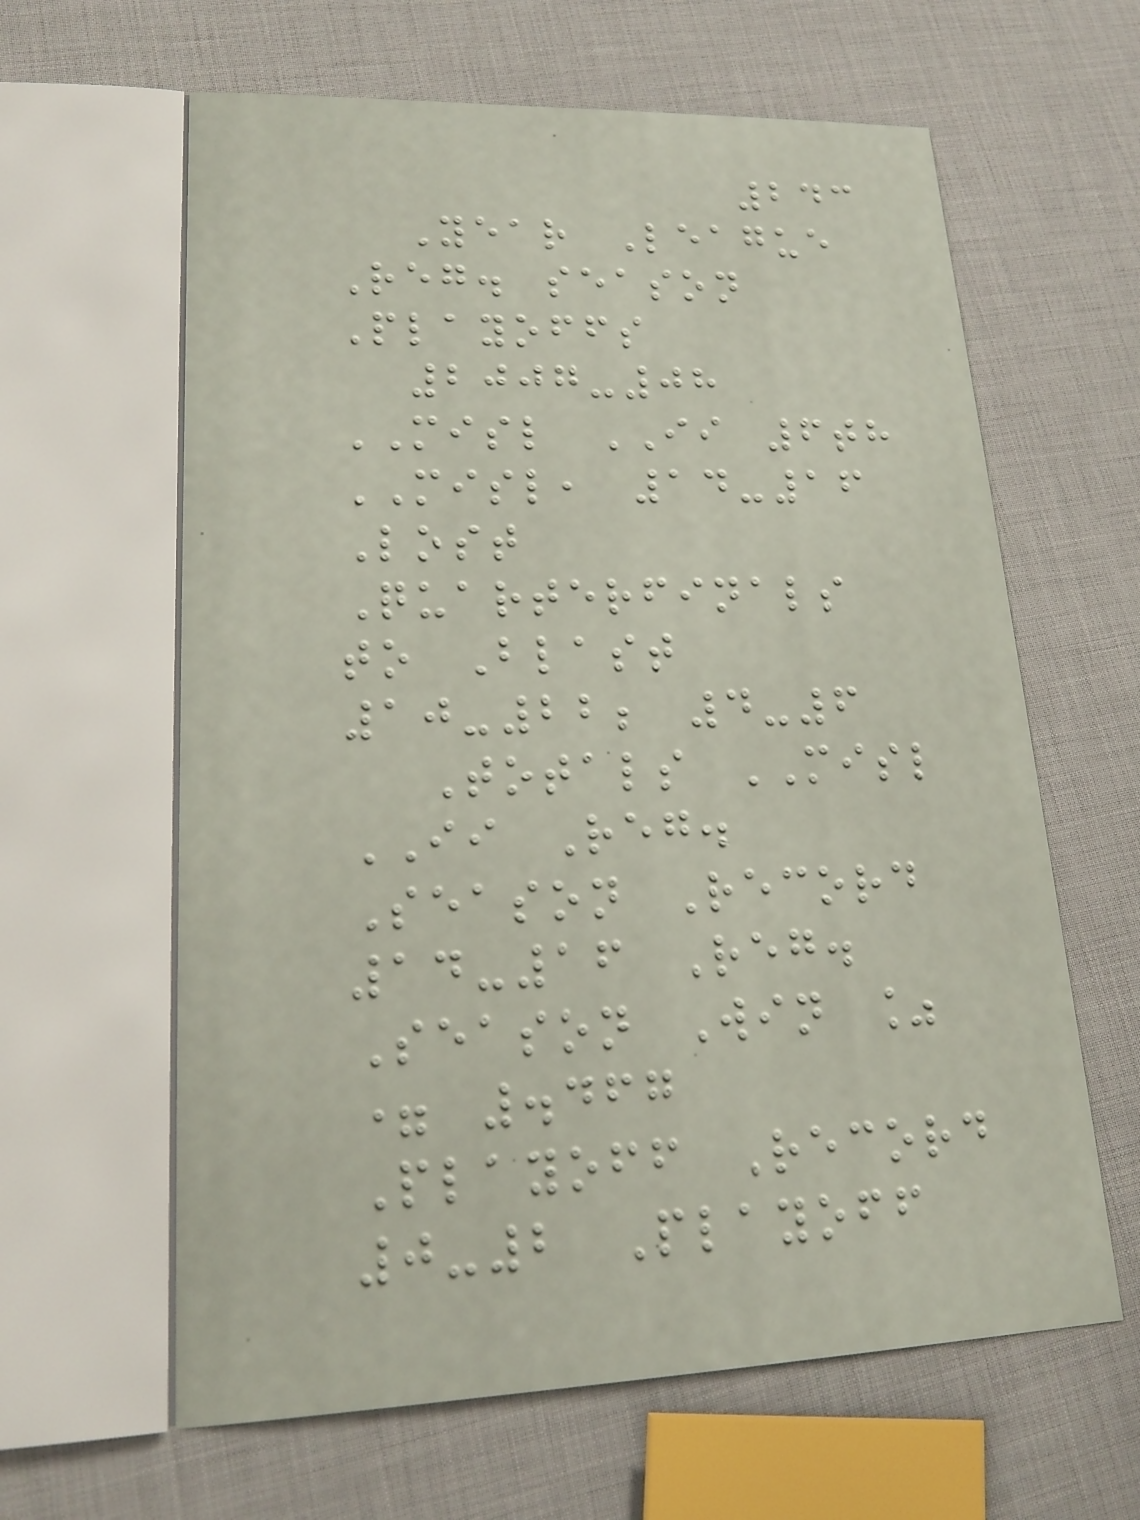243
Year League
Reg. season
Playoffs
2007-08
MISL II 6th
MISL, 14-16
Lost
Quarterfinals
to Blast
10-22; 4-6
Totals MISL
II Reg.
Season Record
14-16 Reg.
Season Win %
= .467
Playoff Record
0-2 Playoff
